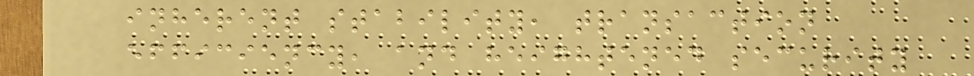inherent stability, transaction
efficiency, and heightened security
